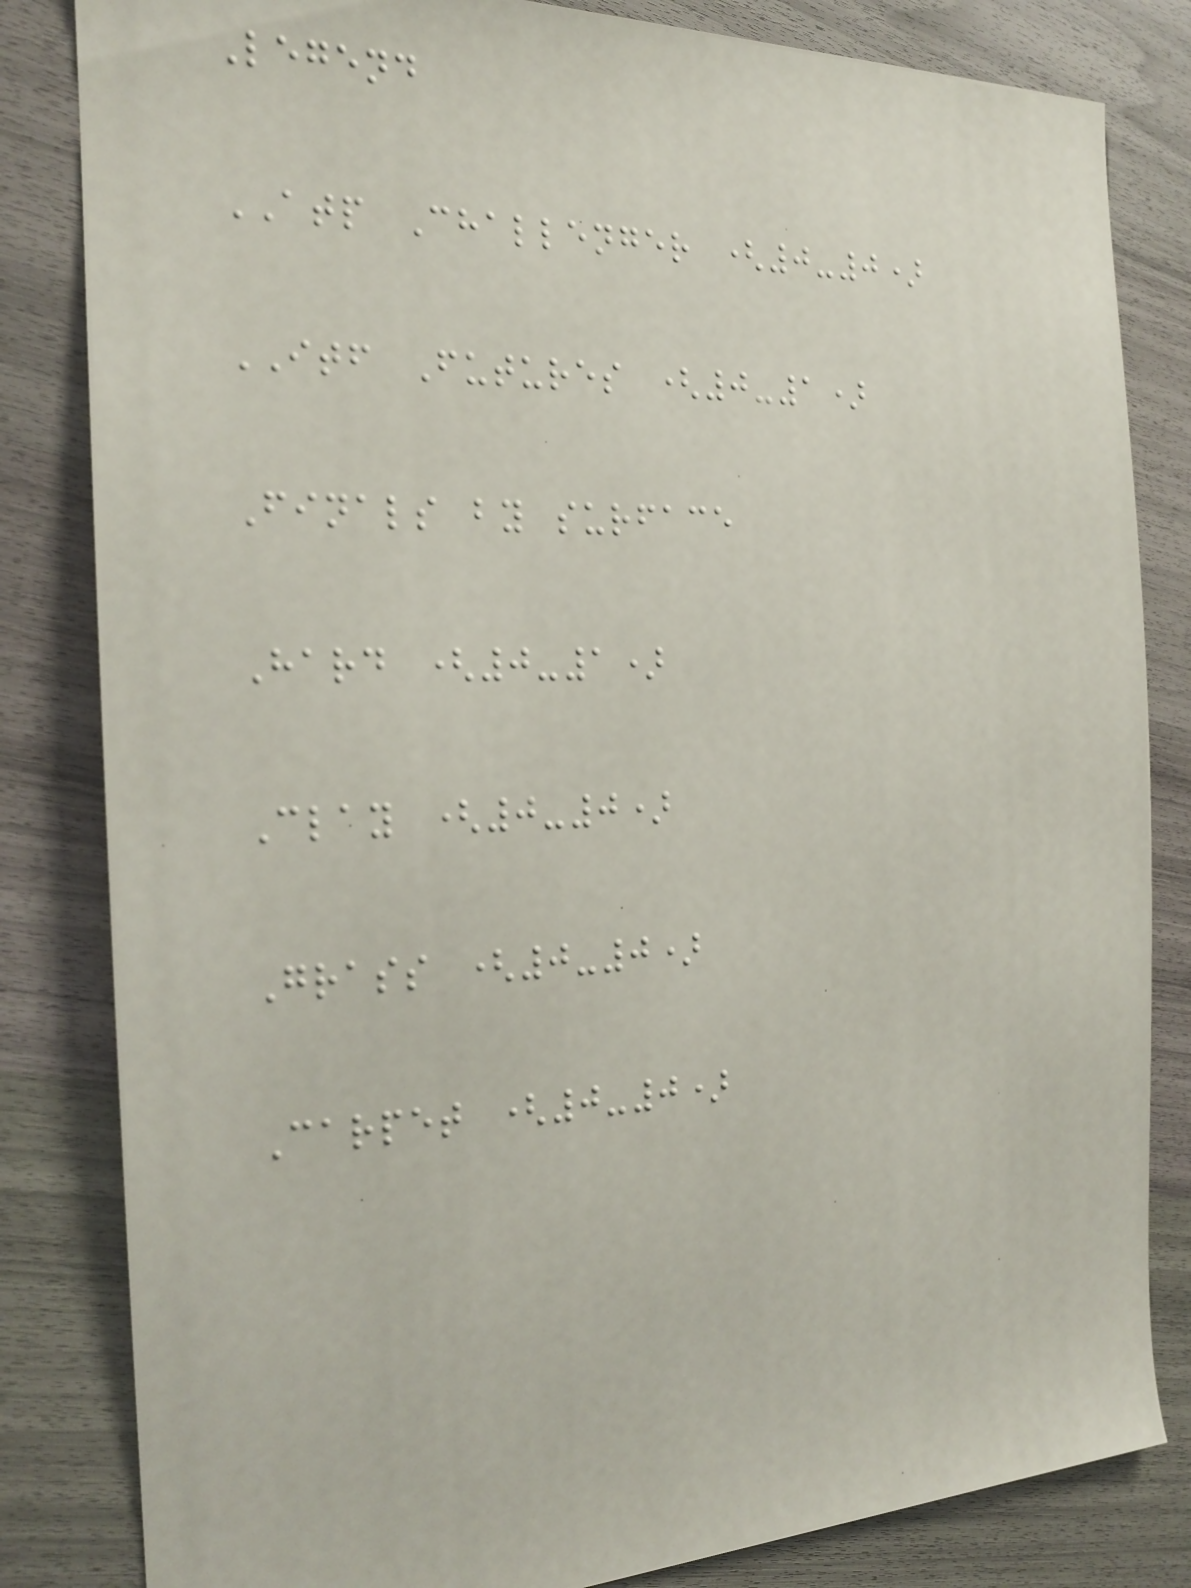Legend
ATP Challenger (0-0)
ITF Futures (0-1)
Finals by surface
Hard (0-1)
Clay (0-0)
Grass (0-0)
Carpet (0-0)
